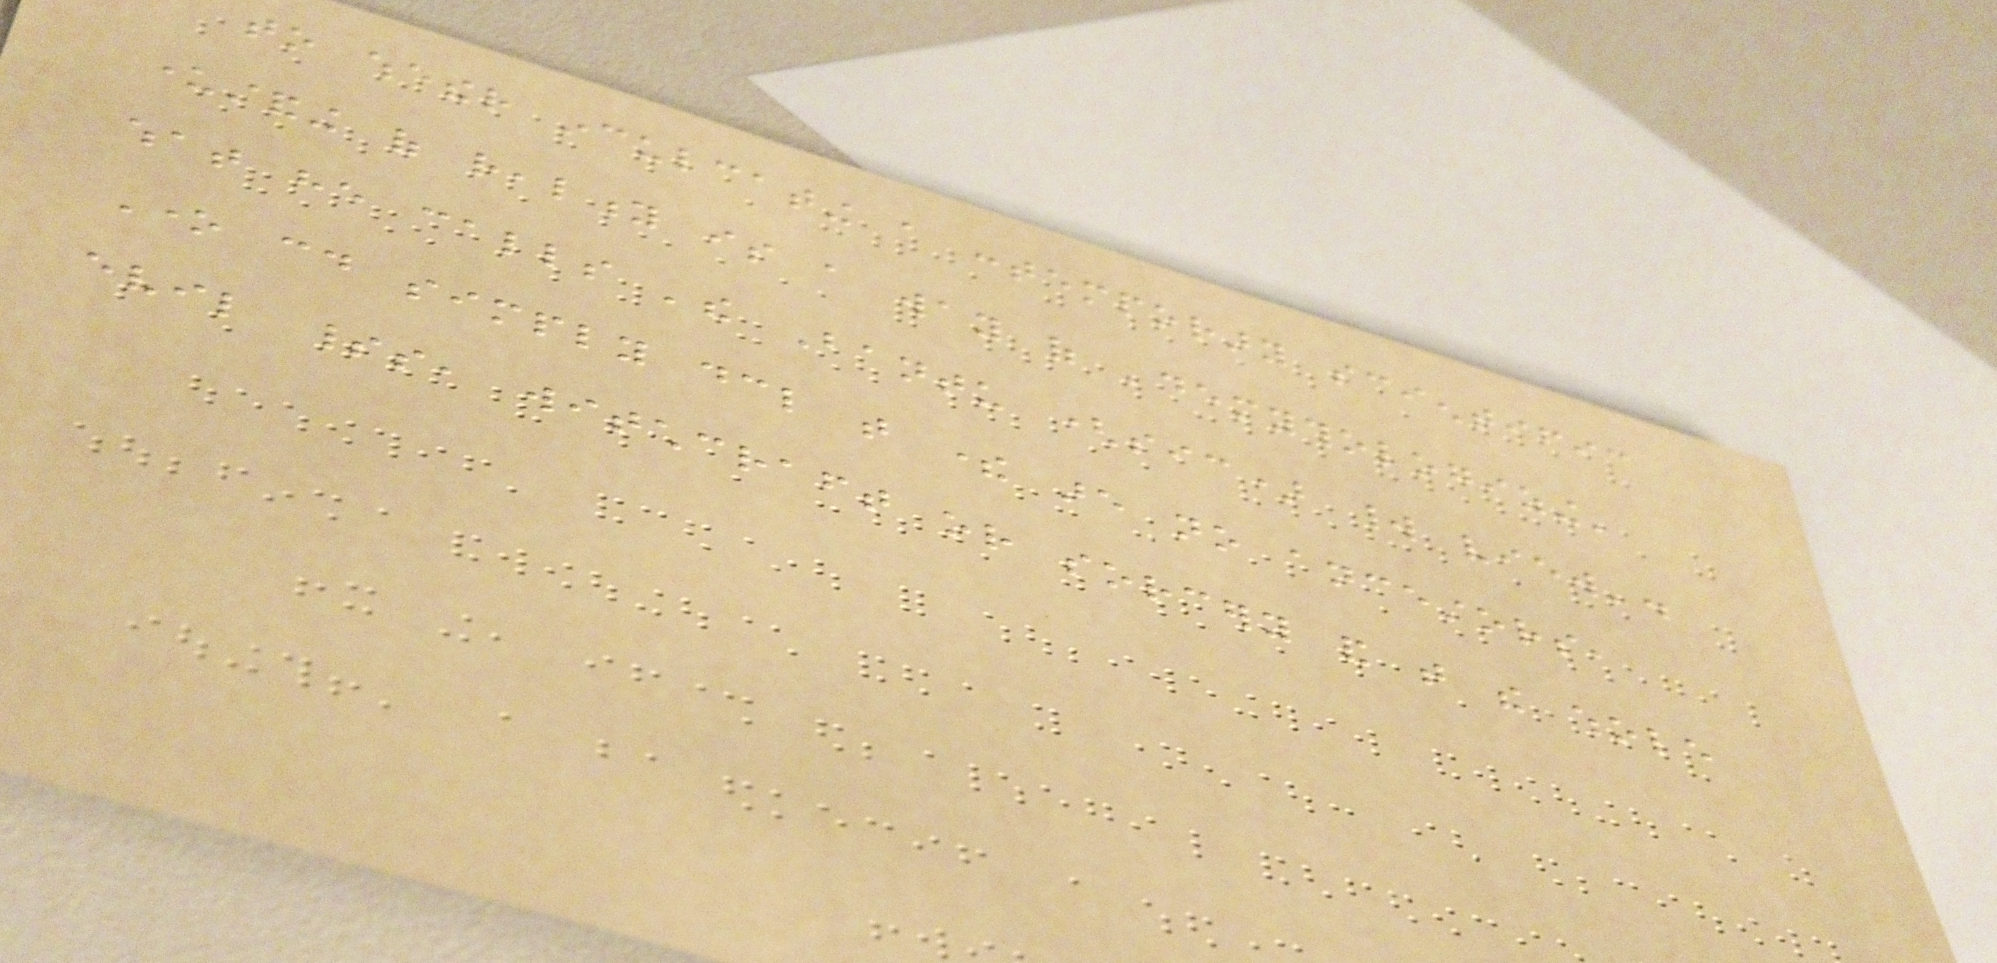to whether inculcating a contemporary scientific
understanding of reality is a way of 'demythologizing'
what he calls 'the Bantu (sic) world view'.
One could simply declare that there are no ancestors,
evil spirits, witchcraft or sorcery and that the whole
